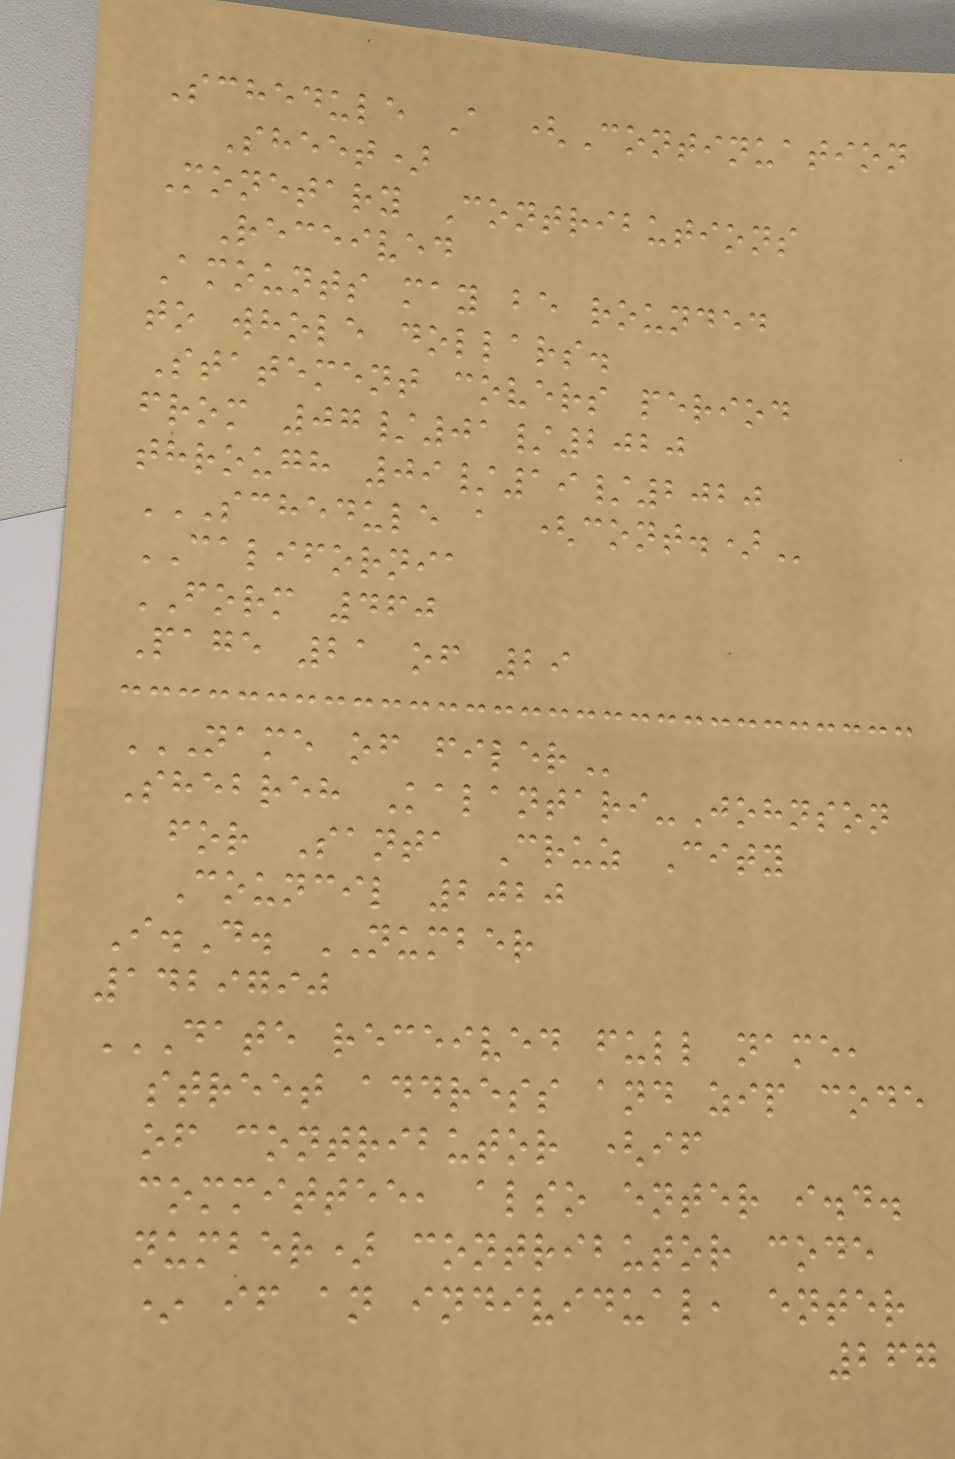Schedule A (Continuation
Sheet)
Monetary Contributions
Received
Amounts may be rounded
to whole dollars.
Statement covers period
from 07/01/2020
through 09/19/2020
SCHEDULE A (CONT.)
CALIFORNIA
FORM 460
Page 21 of 29
NAME OF FILER
Shebreh Kalantari-Johnson
for Santa Cruz City
Council 2020
I.D. NUMBER
1429790
DATE RECEIVED FULL NAME,
STREET ADDRESS AND ZIP CODE
OF CONTRIBUTOR (IF
COMMITTEE, ALSO ENTER I.D.
NUMBER) CONTRIBUTOR CODE
* IF AN INDIVIDUAL, ENTER
267
